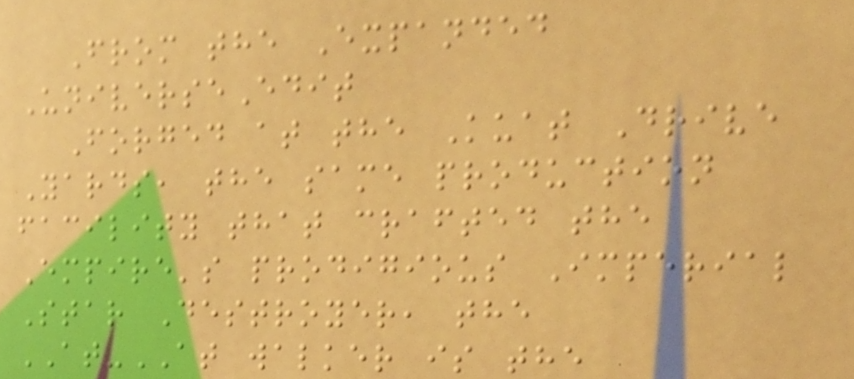From the Expanded
UniverseEdit
Forged at the Kuat Drive
Yards, the same production
facility that crafted the
Empire's prodigious Imperial
Star Destroyer, the
AT-AT walker is the
